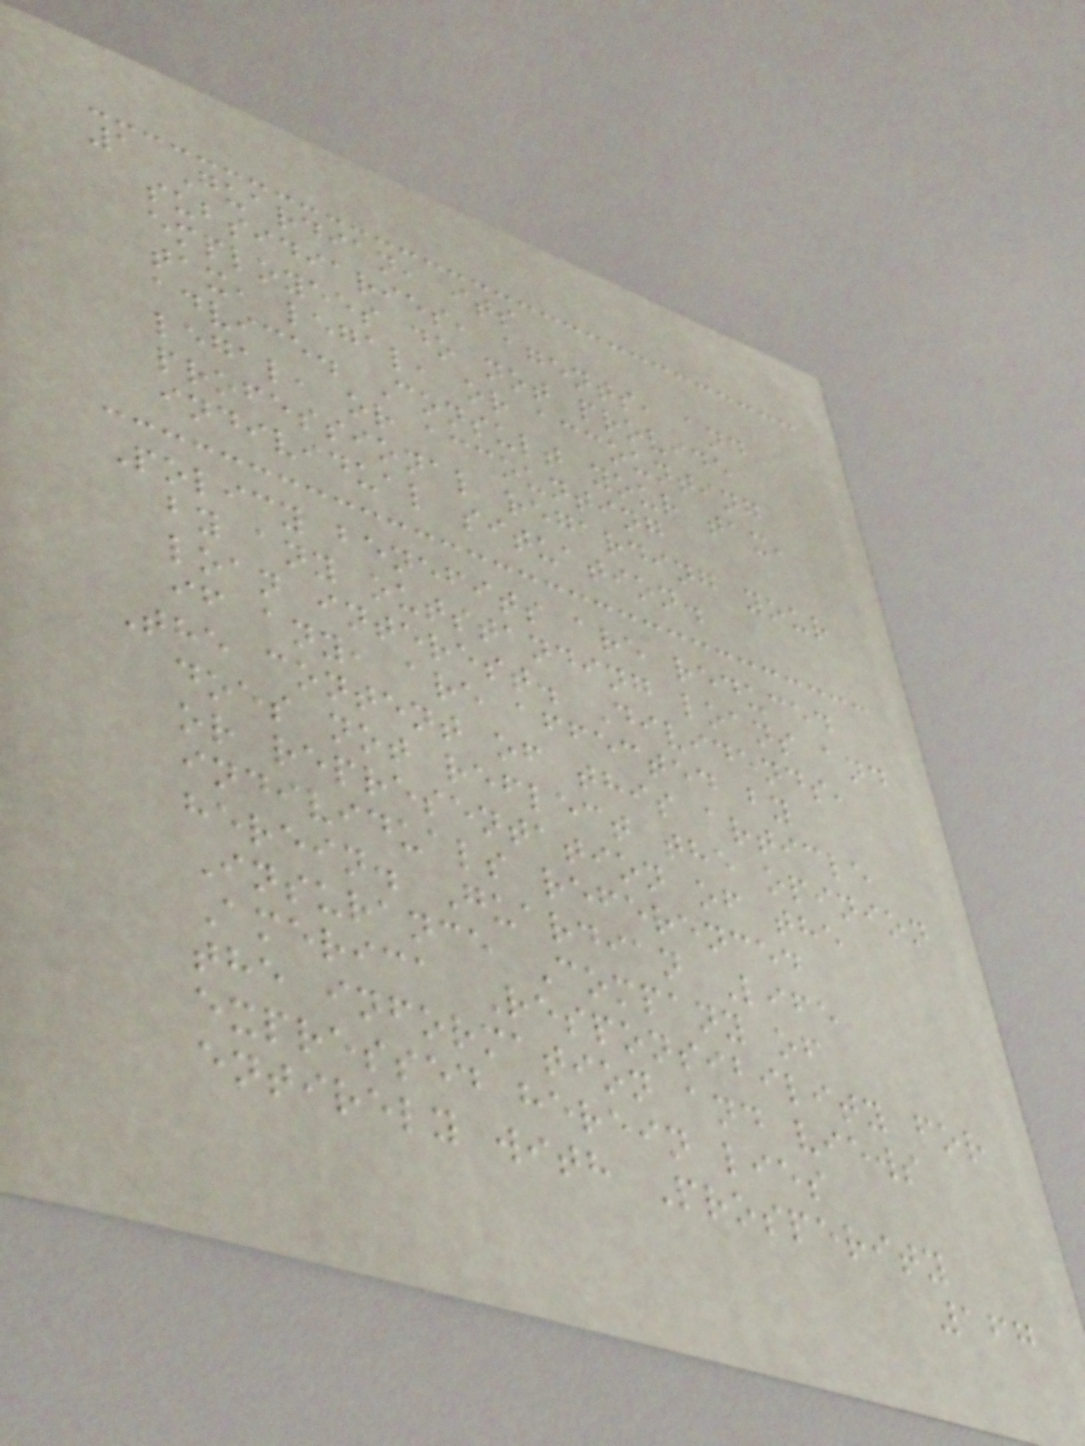1 Guardian, its
subsidiaries, agents, and
employees do not provide
tax, legal, or accounting
advice. Consult your tax,
legal, or accounting
professional regarding your
individual situation.
Policy benefits are reduced
by any outstanding loans and
loan interest. Dividends,
if any, are affected by
The content of this article
does not reflect the opinion
or representation of the
individuals referenced
herein. Guardian Life
Insurance Company of
America Responsibility for
the information and views
expressed herein lies
entirely with Prosperity
167
